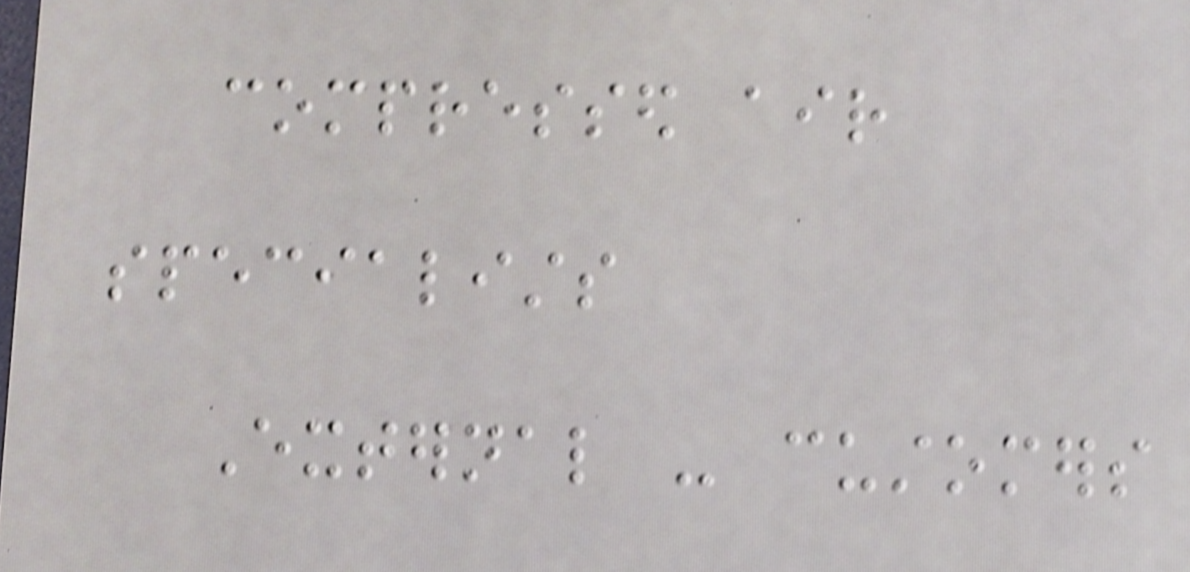compressed air
specialists
External - customers
